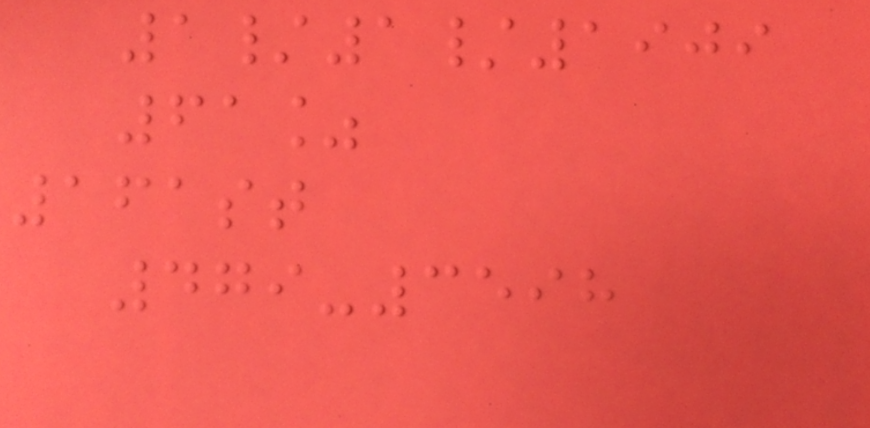1/1/1909
61%
161st
479-3598
